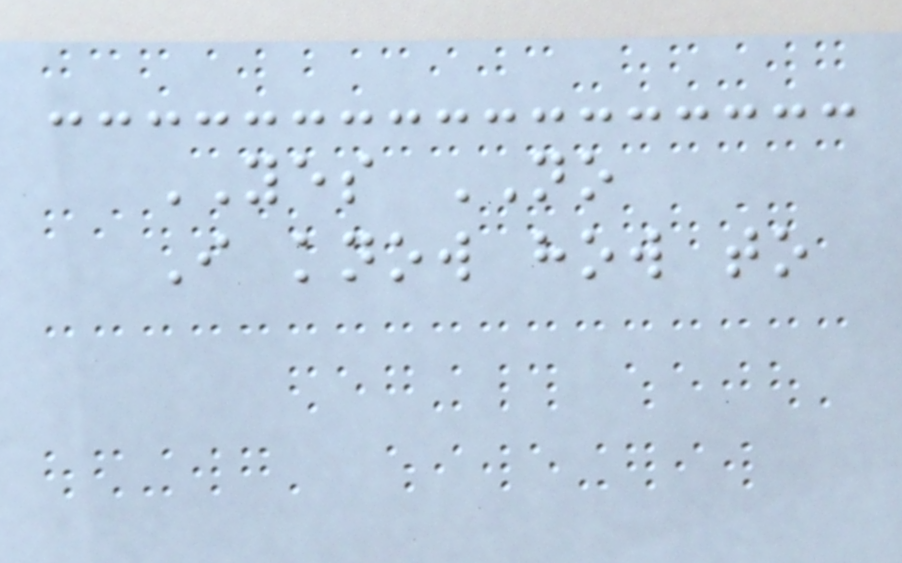YES NO
I know how to
